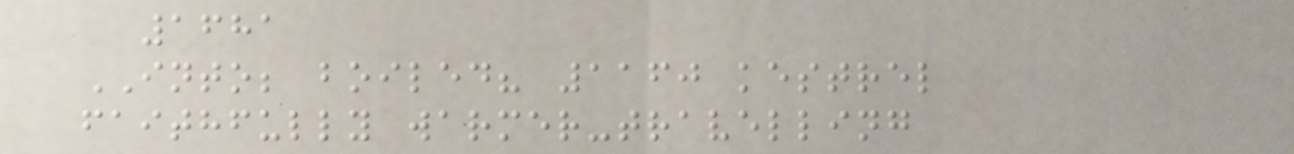1681
INTO; boiled? 1160 kestrel
faithfully warmer-travelling
